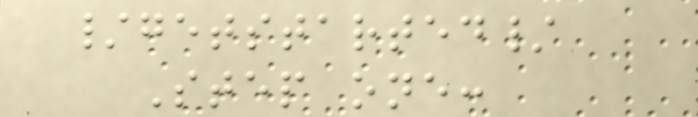/getstarted/
Step one:
